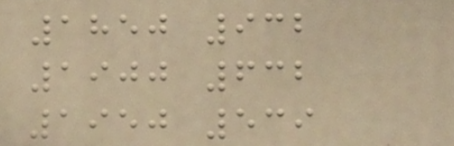1850 932
1900 632
1950 539
